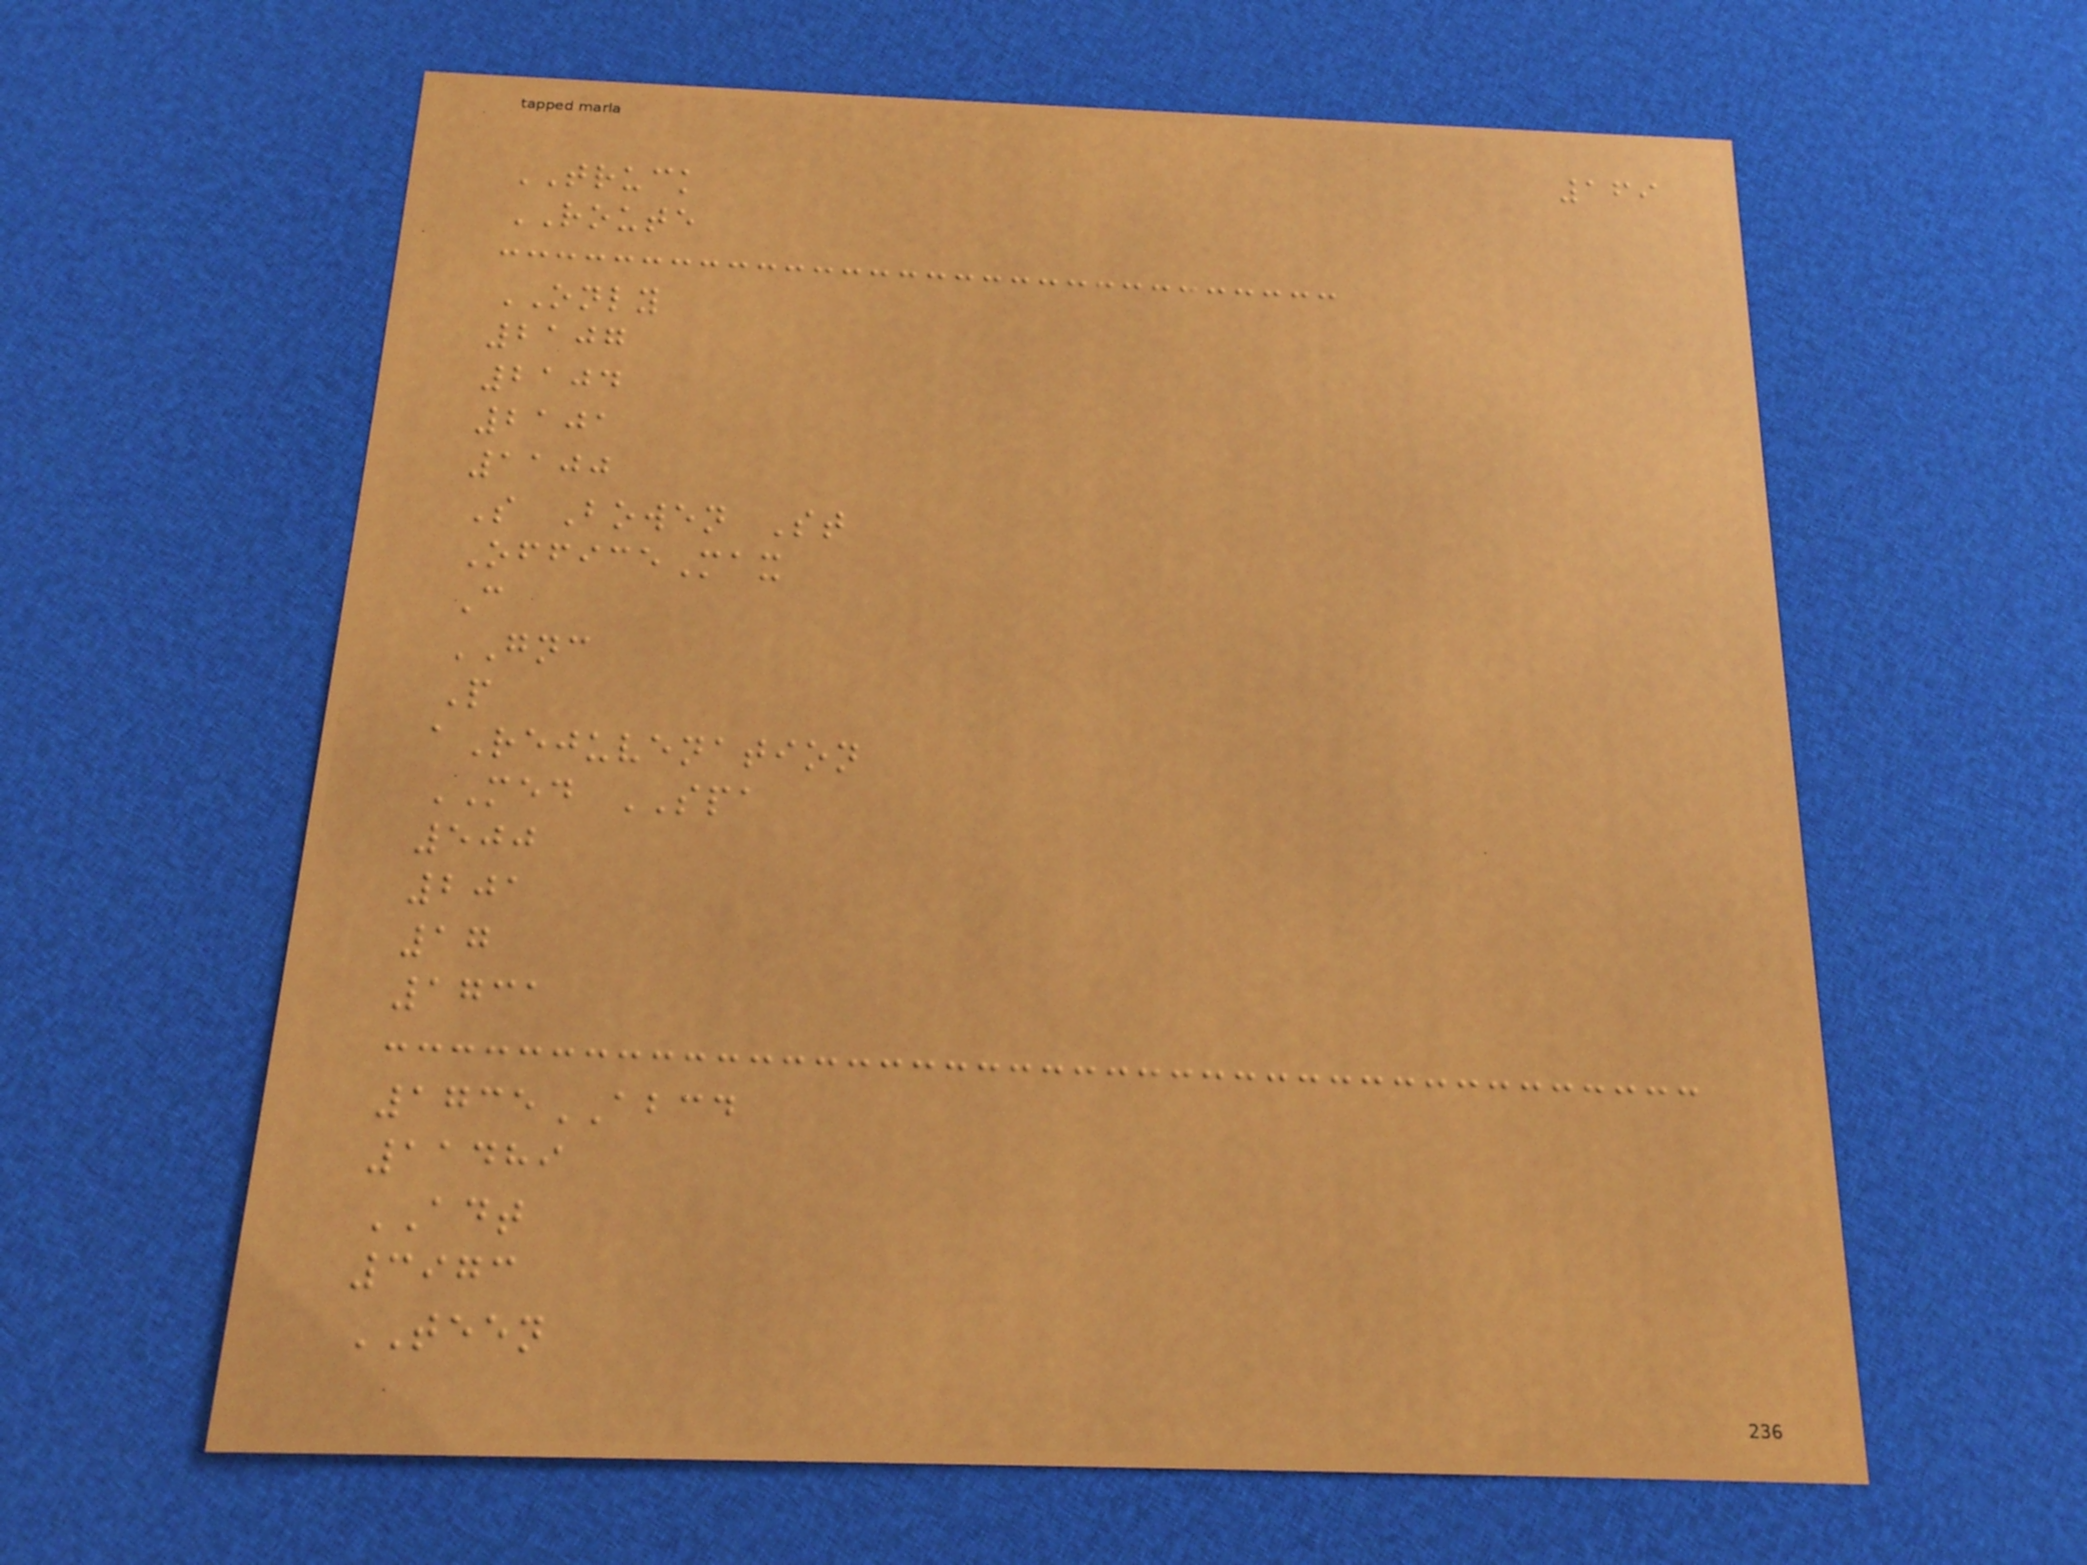169
TRUCK
ROUTE
ONLY
2107
2104
2101
1100
S Bowen St
OfficeMax
C
GNC
P
aRejuvenation
MED SPA
500
201
17
1731
1735ABCD
11489
ADT
3973
TEEN
